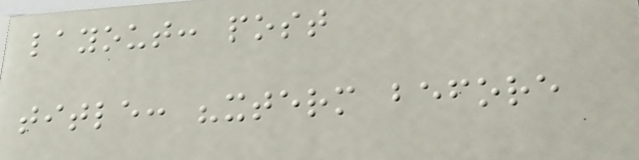layout: post
title: "xterm before
